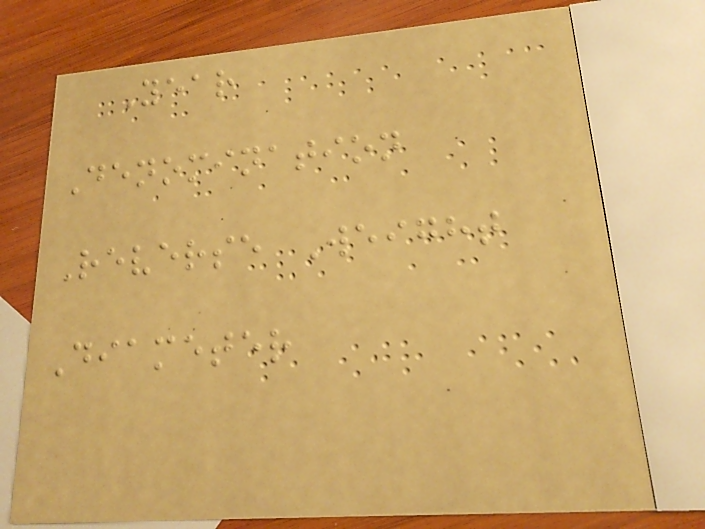Year
Denomination
Reverse Weight
Diameter
